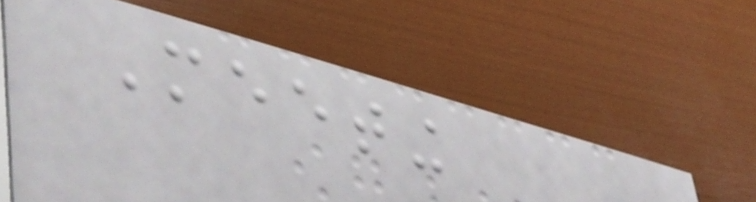Meeting
